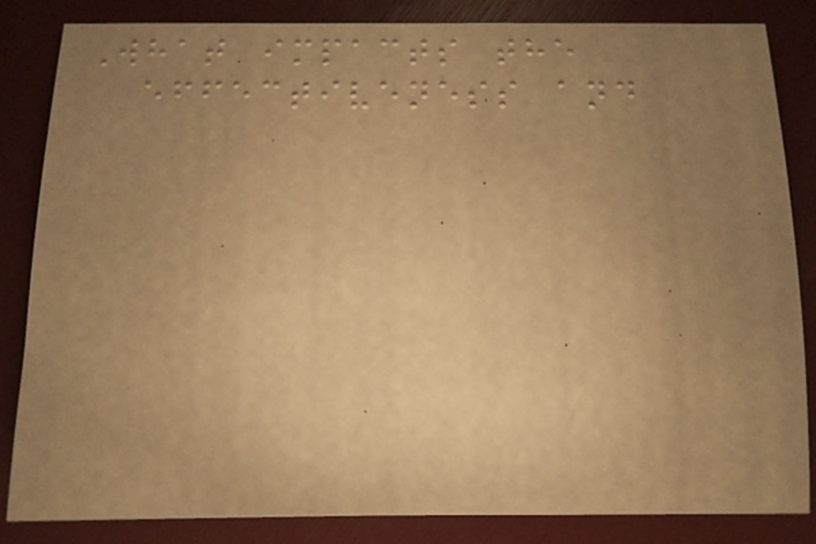What impacts the
effectiveness and
